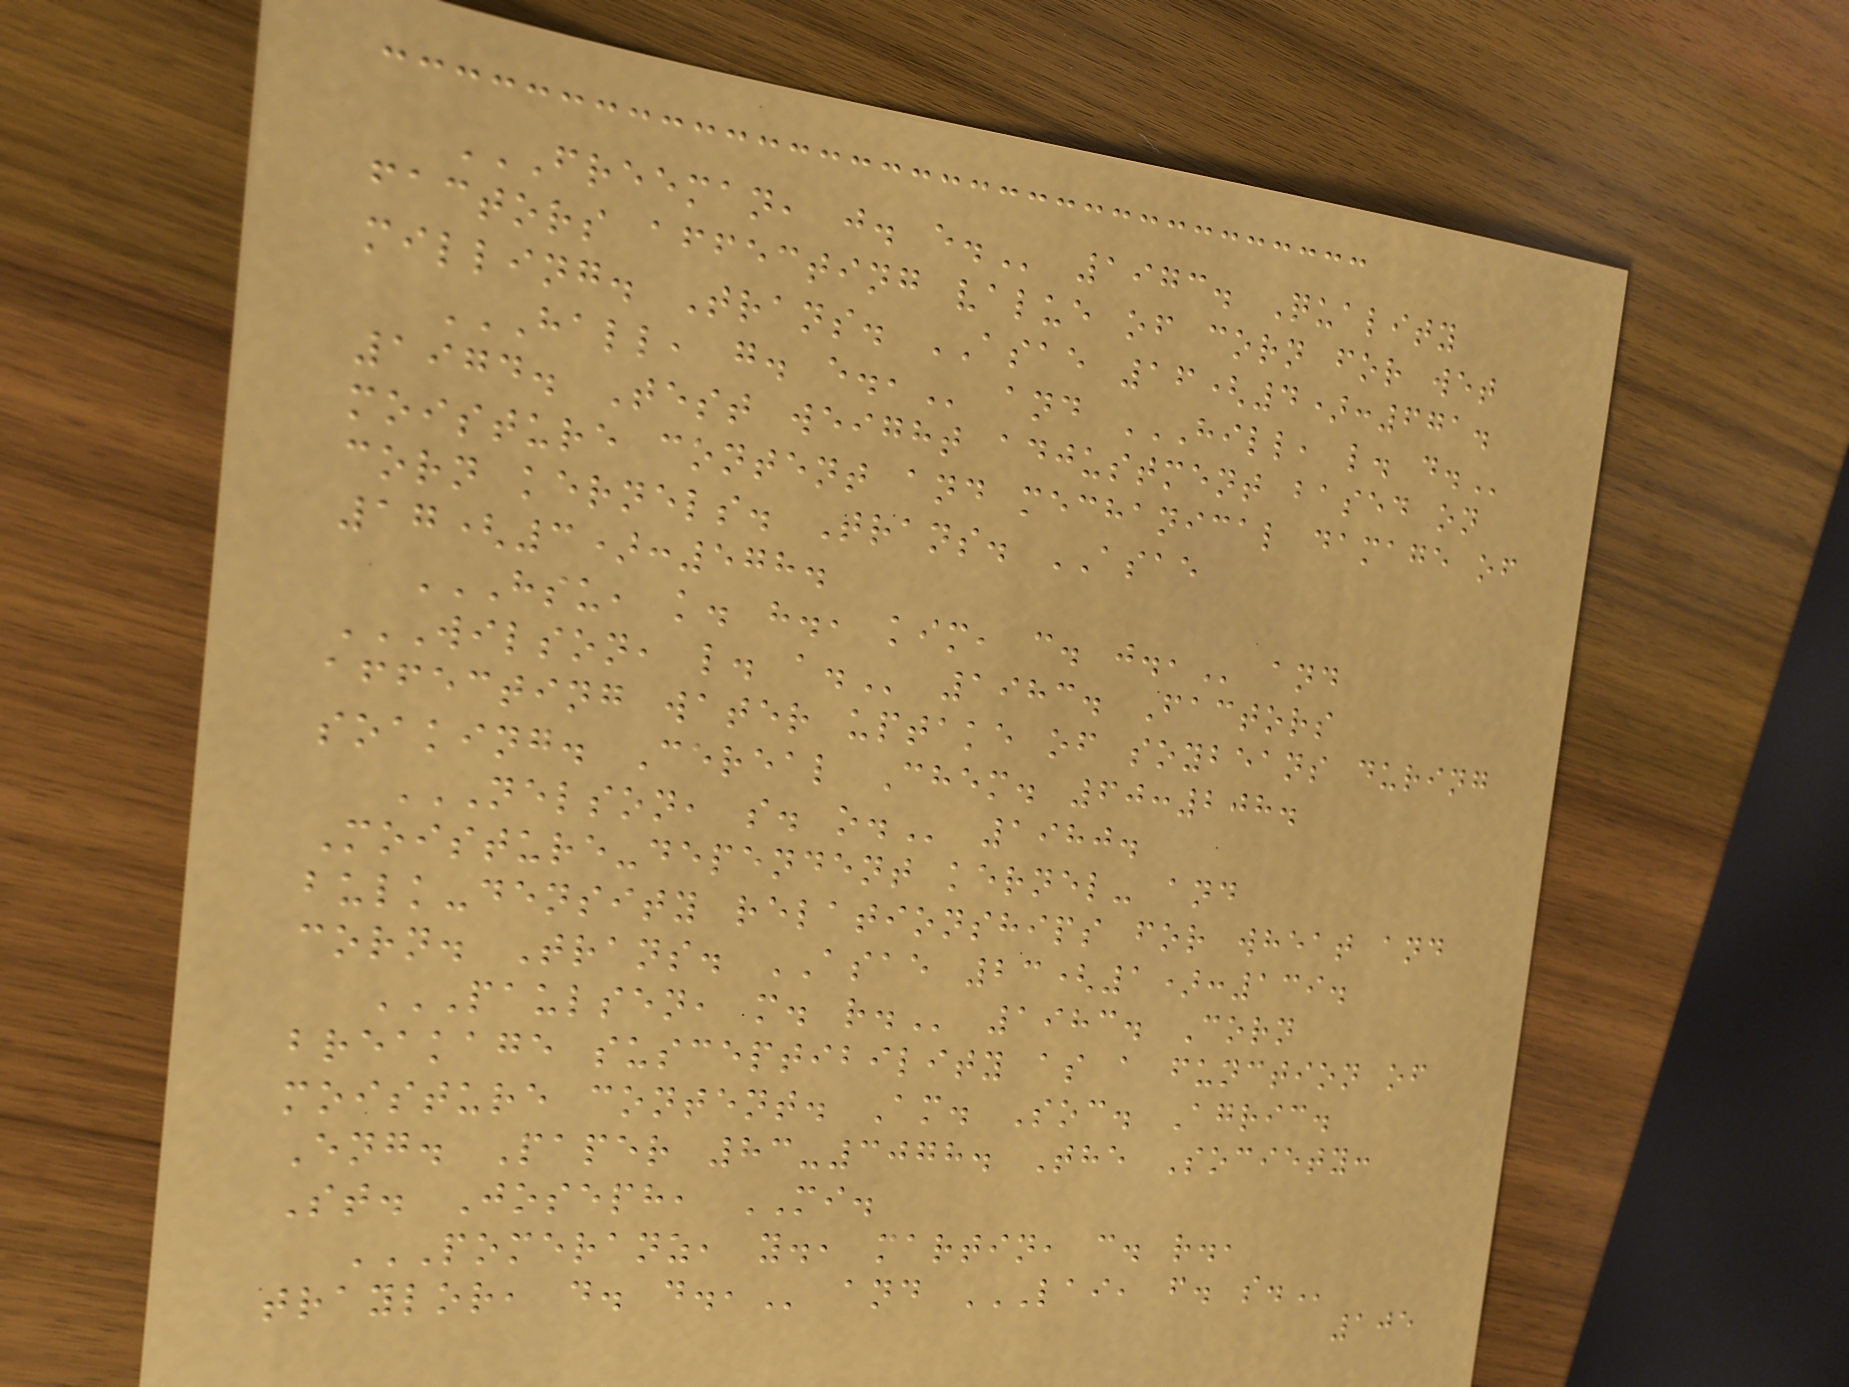FREEMAN, J. E. 1973. Quality
factors affecting value of corn for wet
milling. Trans. ASAE 16(4):671.
HALL, G. E., and HILL, L. D.
1974. Test weight adjustment based on
moisture content and mechanical damage of
corn kernels. Trans. ASAE
17(3):578.
HSU, K. H., KIM, C. J., and
WILSON, L. A. 1983. Factors
affecting water uptake of soybeans during
soaking. Cereal Chem. 60:208.
NELSON, S. O. 1980.
Moisture-dependent kernel- and
bulk-density relationships for wheat and
corn. Trans. ASAE 23(1):139.
PAULSEN, M. R. 1983. Corn
breakage susceptibility as a function of
moisture content. Am. Soc. Agric.
Eng. Paper 83-3078. The Society:
St. Joseph, MI.
POMERANZ, Y., MARTIN, C. R.,
TRAYLOR, D. D., and LAI, F. S.
105
